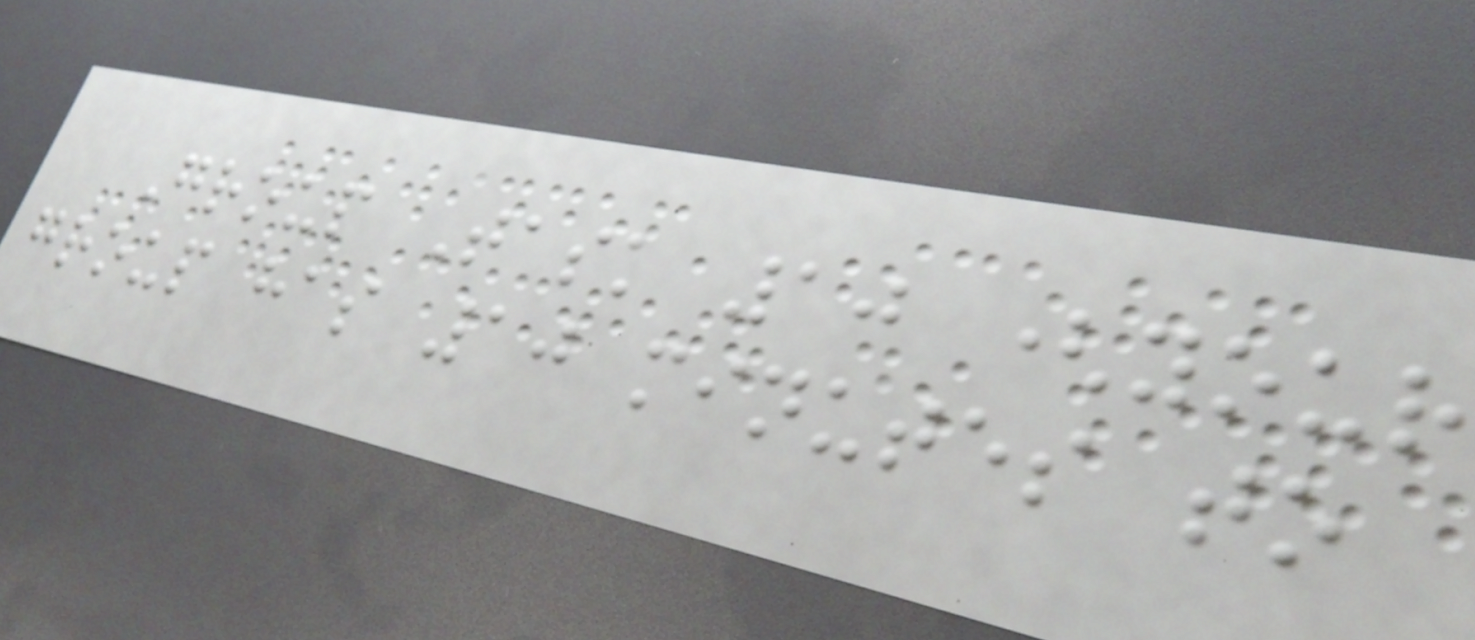Group Task 10 (your
group has 10 minutes to
